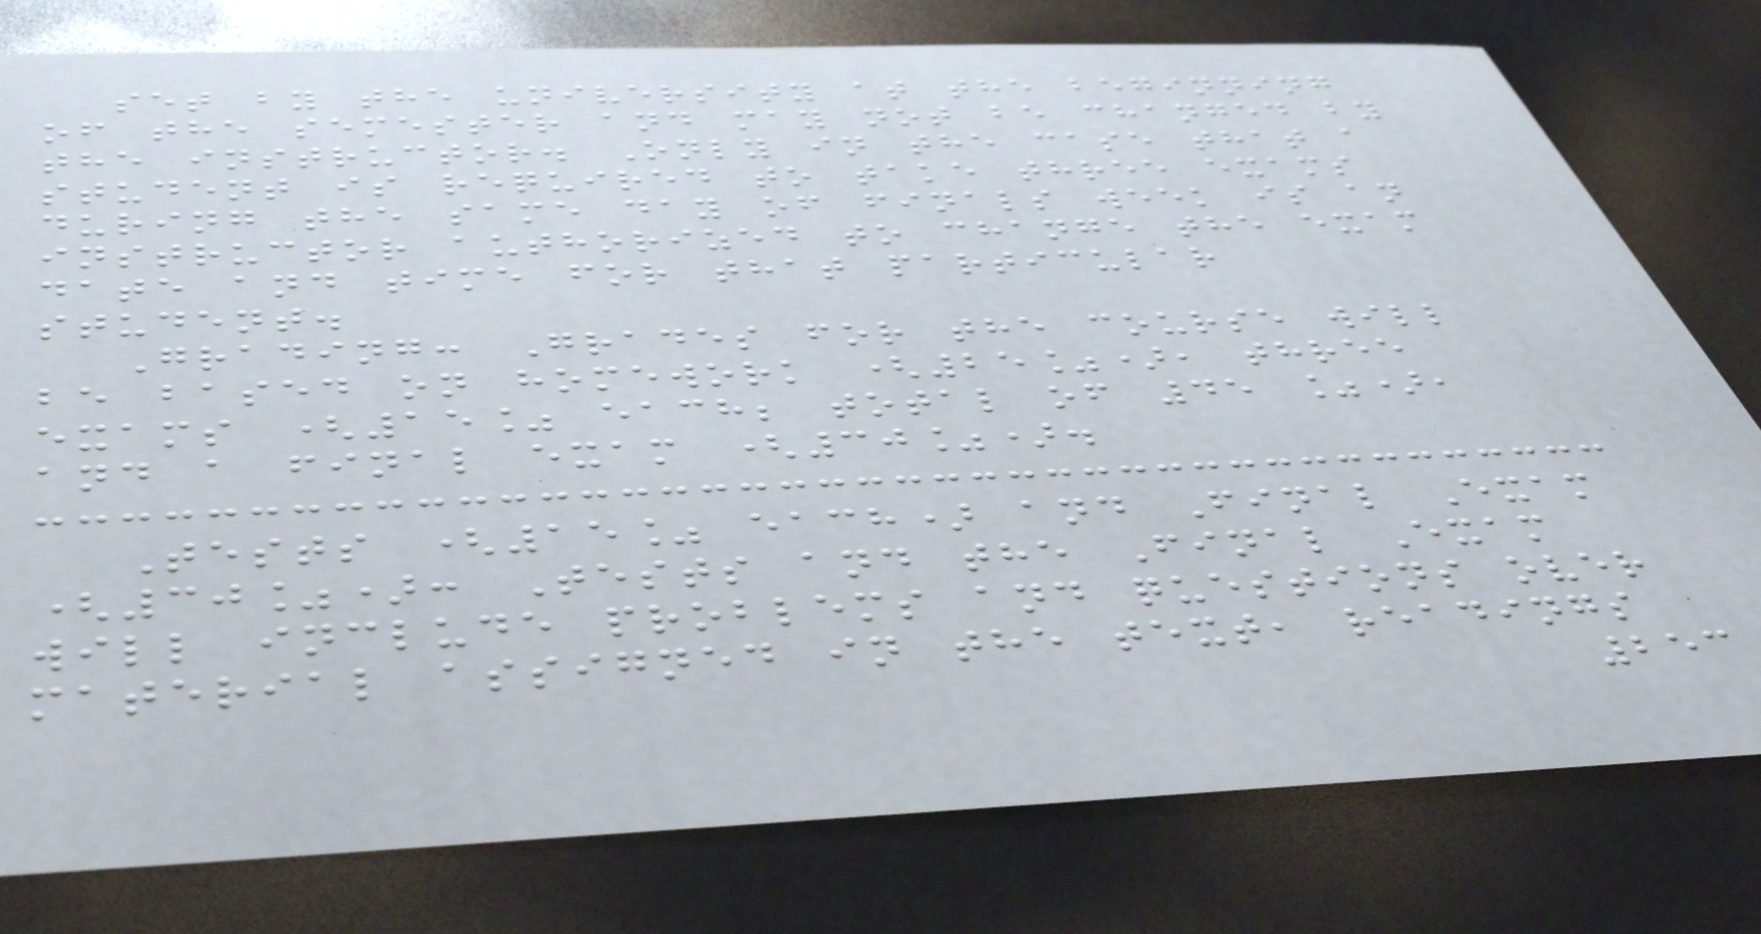set by the university at the beginning
of the semester and may not be changed by
the instructor. Only in the case that a
student is required to take three exams
during the same day of finals week is an
instructor authorized to change the exam
date and time for that particular
student.
Grading: Grades for the course will
be based on homework (25%), three
exams (15% each; total of 45 %),
and a final exam (30%).
Tests (15% each) and Final Exam
(30%): Tests and the Final Exam
will include problems and questions over
material assigned in the text, readings
253
